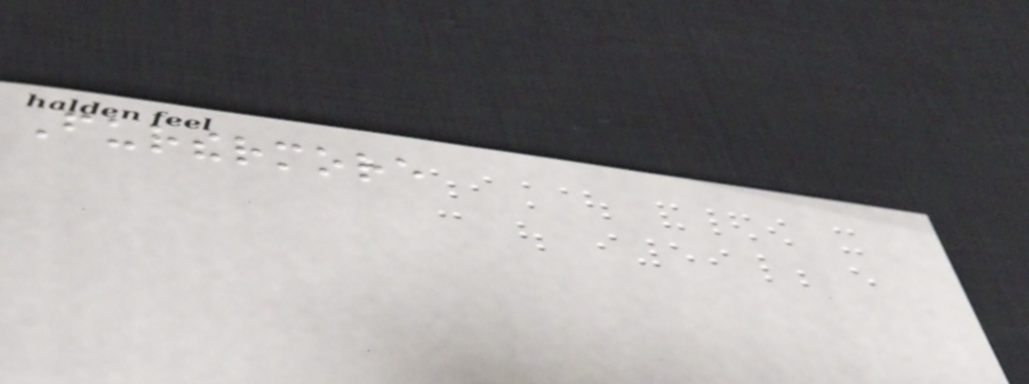Furthermore
